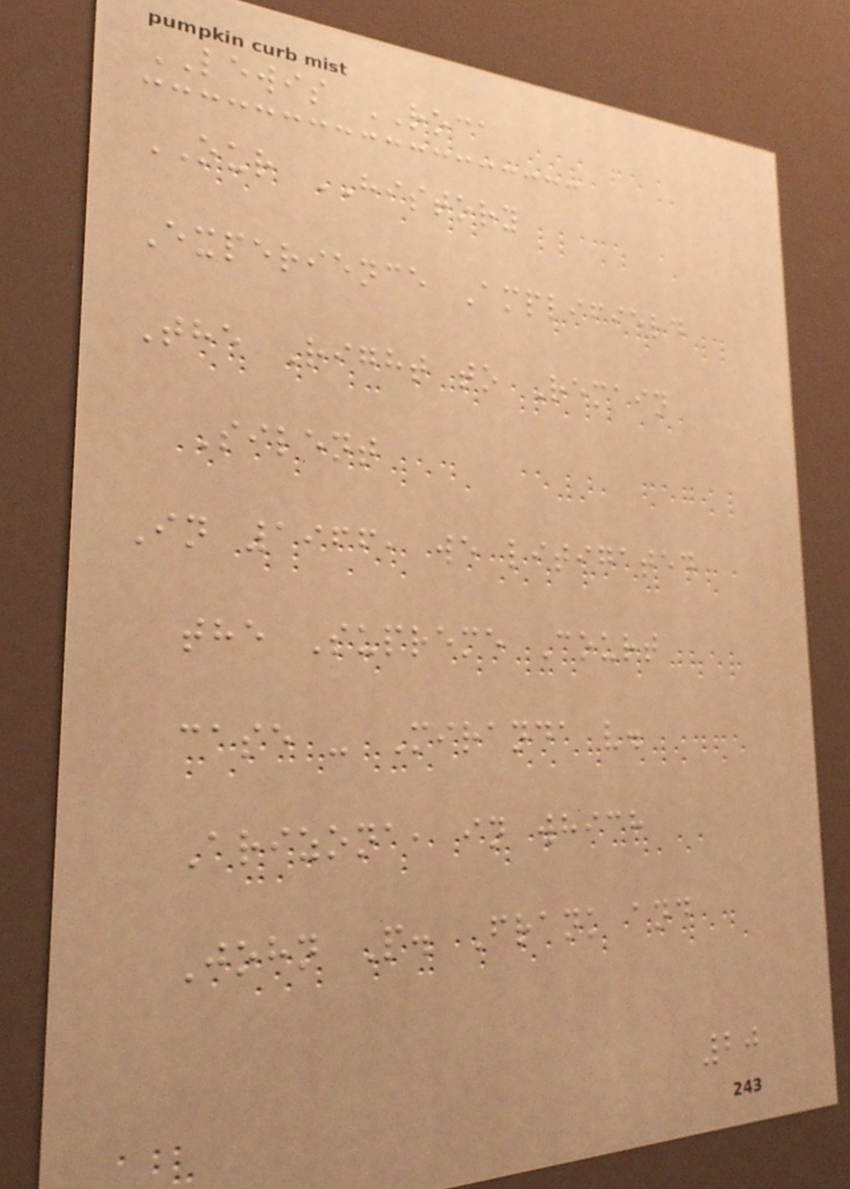LEWIS ROCA
OUR HISTORY
Experience Amplifield
The Right to Remain
Silent
In 1966, we litigated
the Supreme Court
case - Miranda v.
Arizona, in which
John P. Frank and
20
